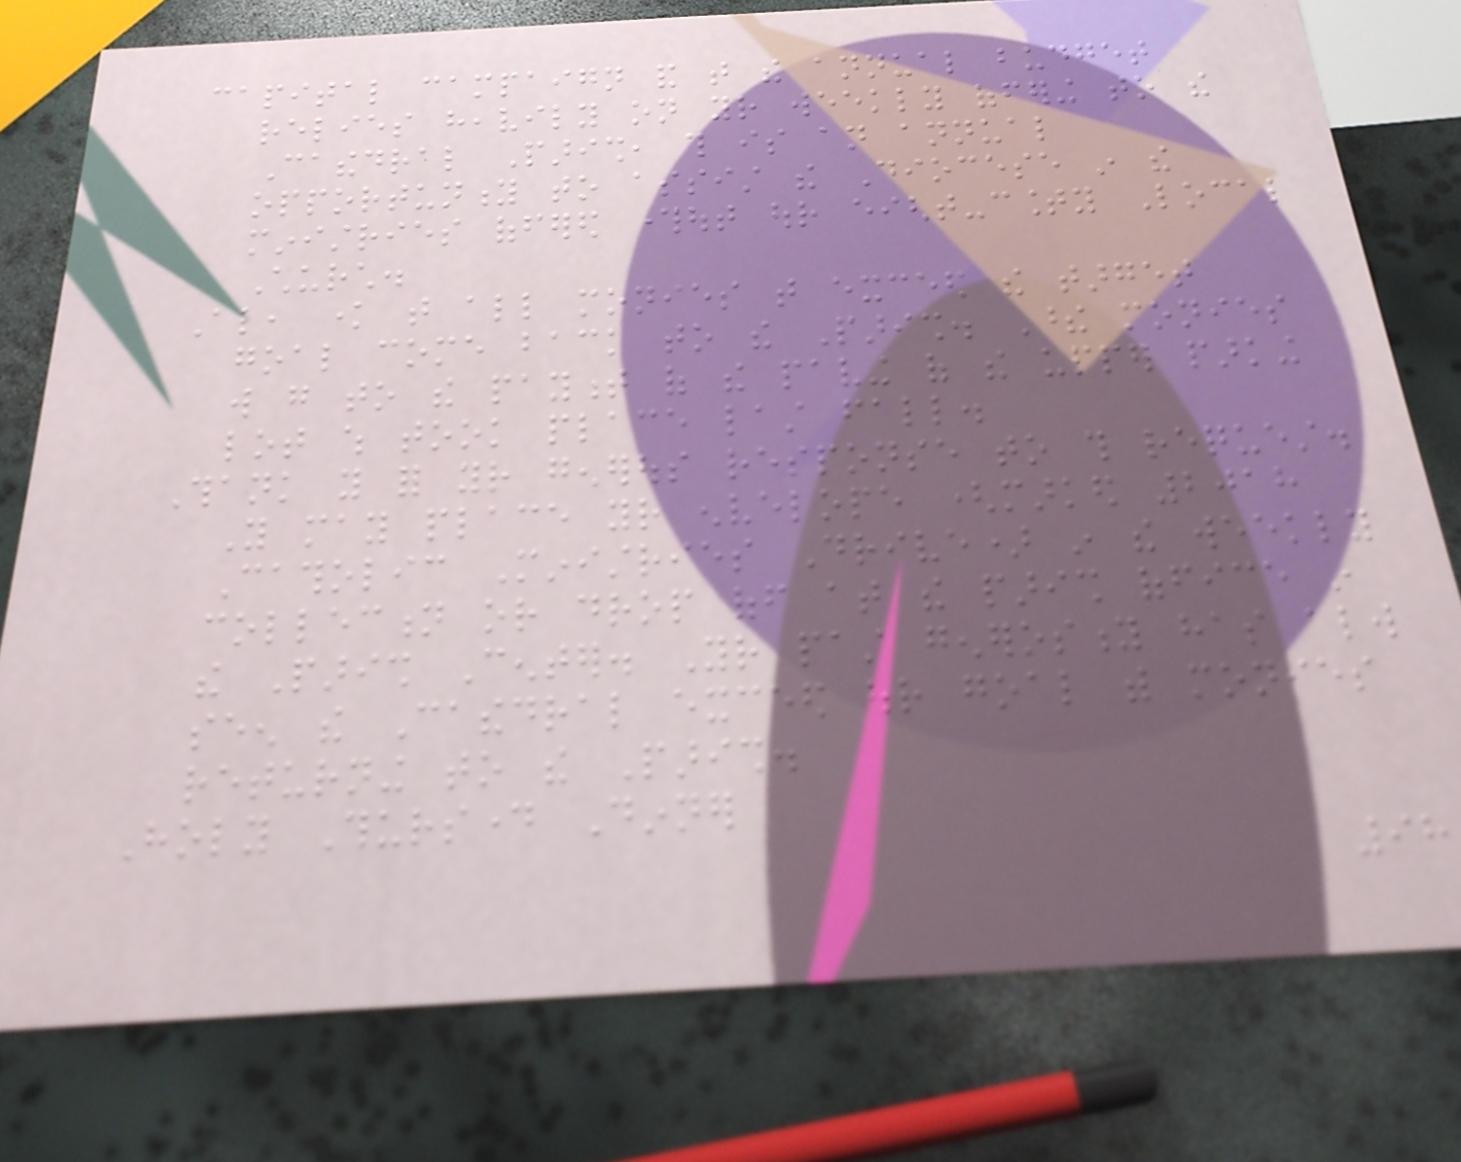capital campaign and that the annual budget
relies heavily on your weekly offering to the
Cathedral Parish, this is an annual
opportunity to assist the Diocese in the
ministries offered throughout our eight-county Local
Church.
Also, know that all monies that exceed the target
goal come back to the Parish. These monies
will go to the payment of the paving of the upper parking
lot which took place last fall.
Thank you for your generous response to this request.
You may place your envelope (marked 2018
Catholic Ministries Drive) in the weekly
collection or drop off at the parish office in
the Parish Center. Your past generosity has always
seen the Cathedral exceed our goal with monies
returning to the Parish.
Holy Thursday Dinner
98
